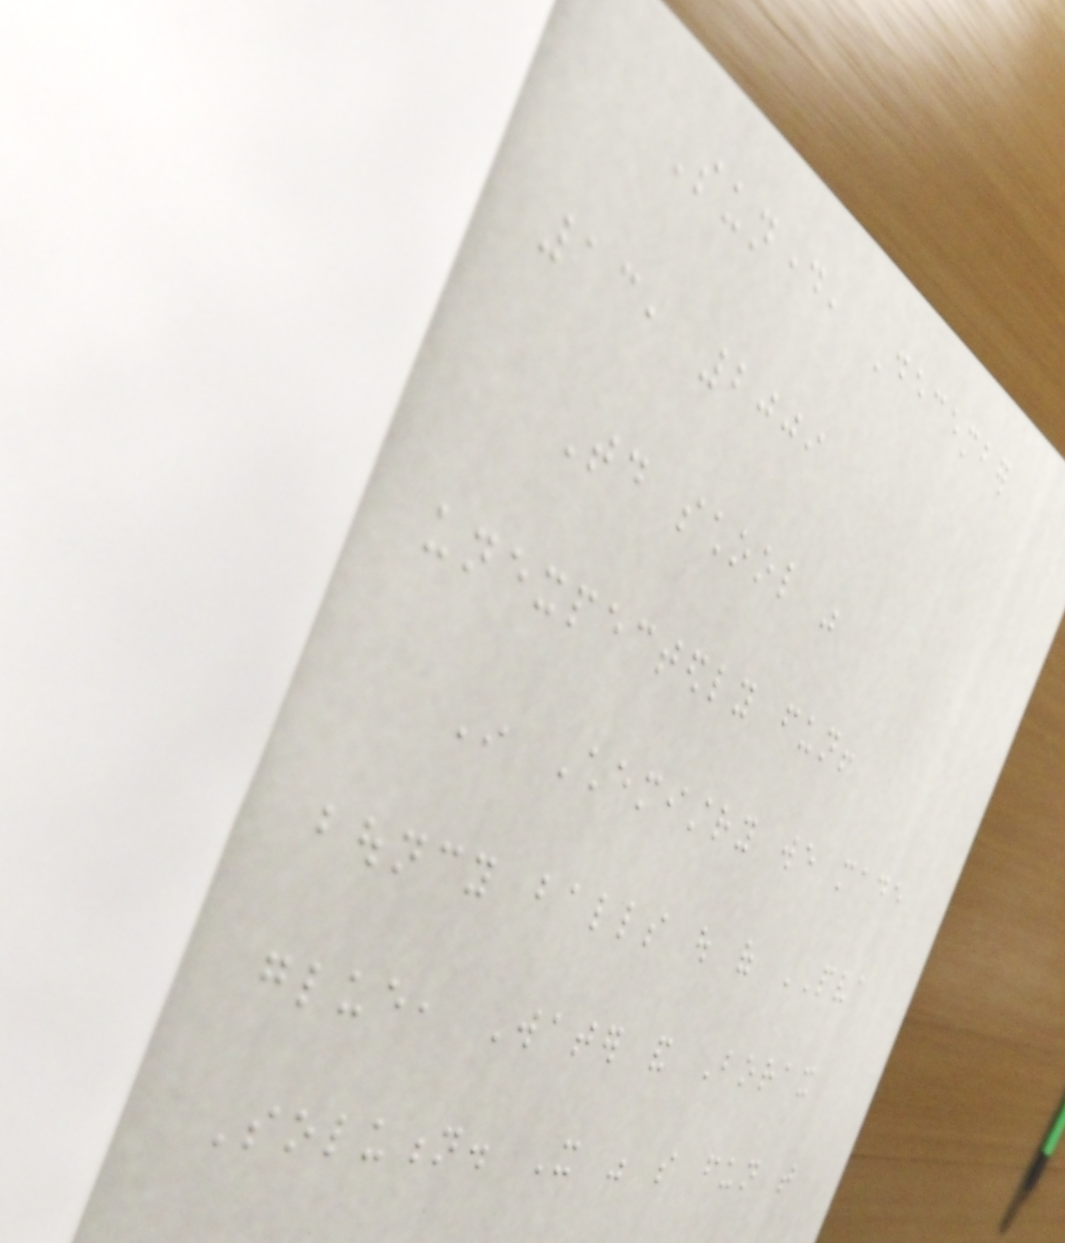Sunday, December
13, 2009
Today school was
unexpectedly fun!
In Chemistry we made
bouncy balls out of PVA
glue, Water and Borax
Solution. It was so fun that
